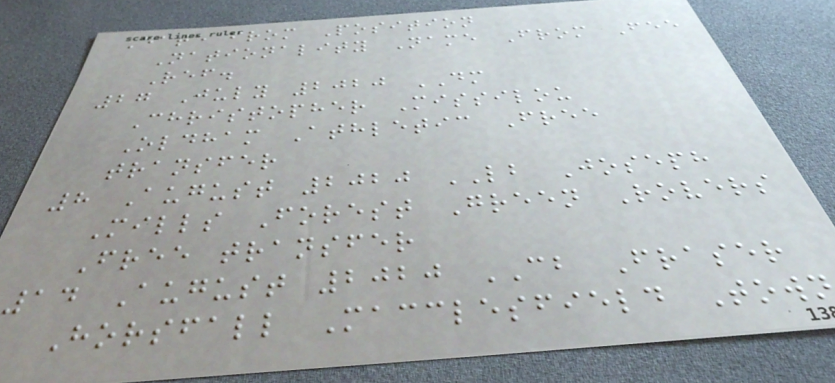Date from Position
Nationality Name From Fee
Ref.
27 July 2020 DM
Christopher Missilou
Oldham Athletic Free
transfer
8 August 2020 LB Joseph
Mills Forest Green Rovers
Free transfer
14 August 2020 CB Fraser
Horsfall Macclesfield Town
